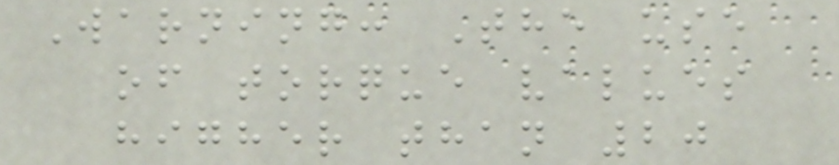Warning: The use
of torque values
higher than 20
